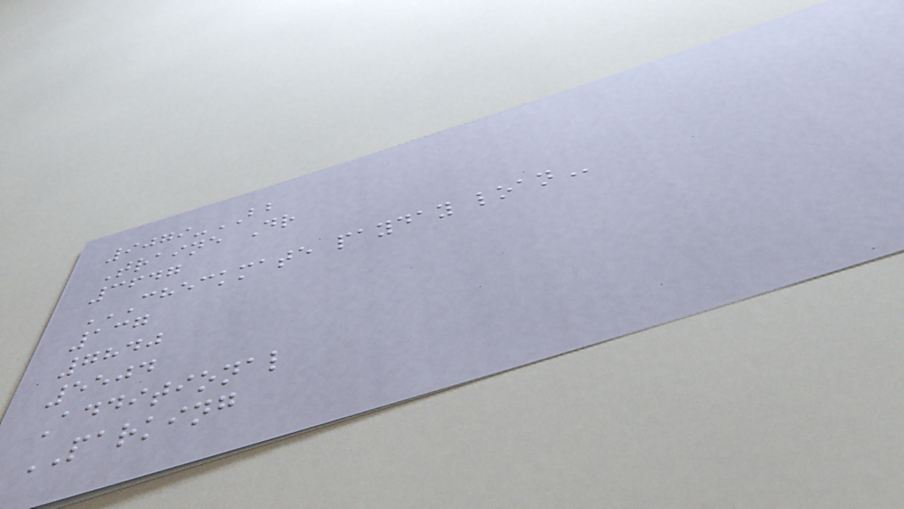9079-BB
Traine Dr
3647
CHECKMATE PAYDAY LOAN
137
7840
5504
Additional
PARKING
